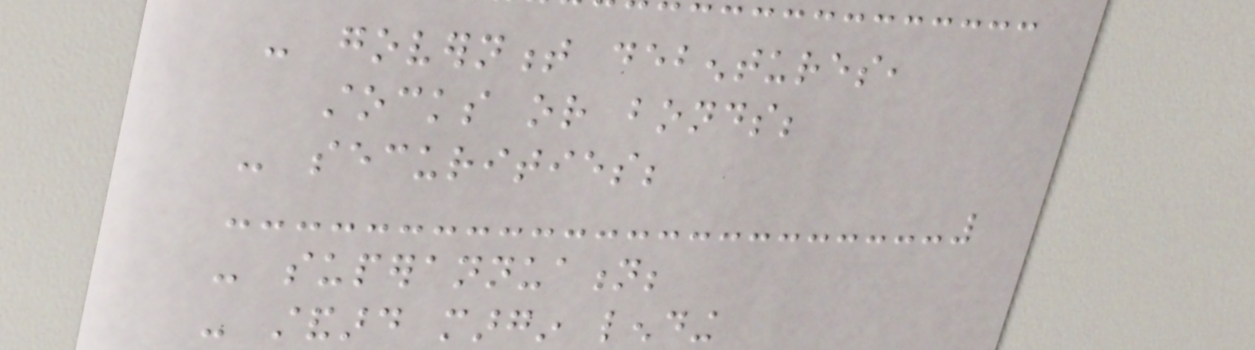- government debentures,
stocks or bonds;
- securities;
- superannuation;
- standard margin lending
